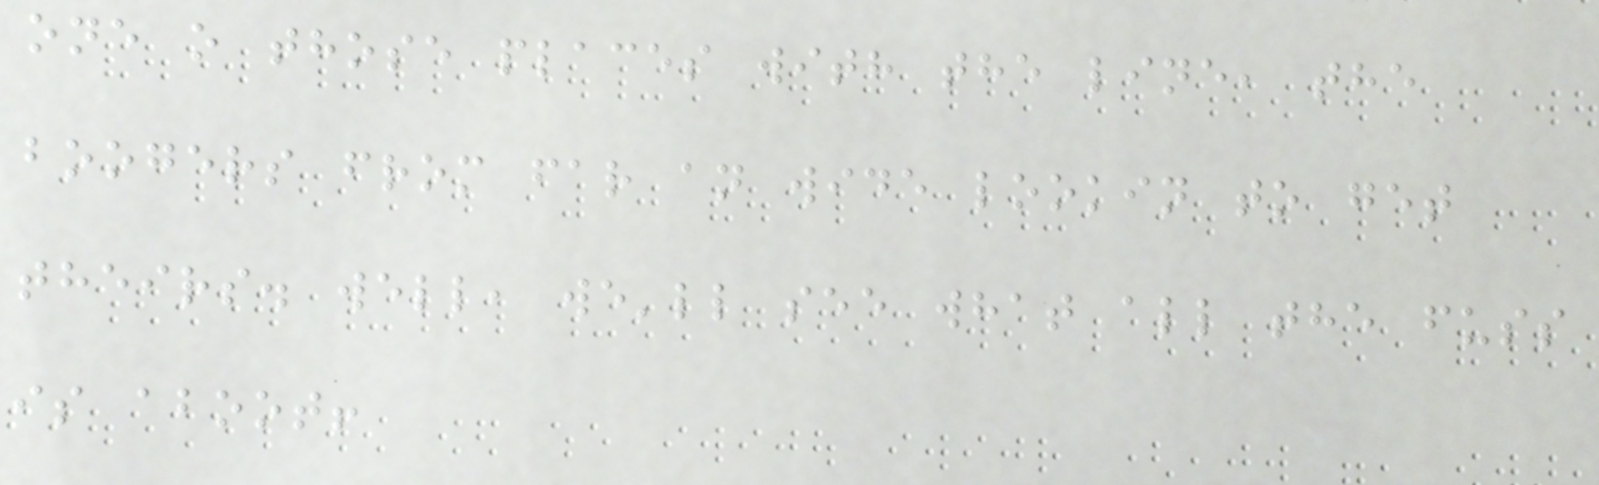one o those places with the line, the
boogers from far an wide lookin to get
theirs. well, we'll see what all the fuss
is aboot!
